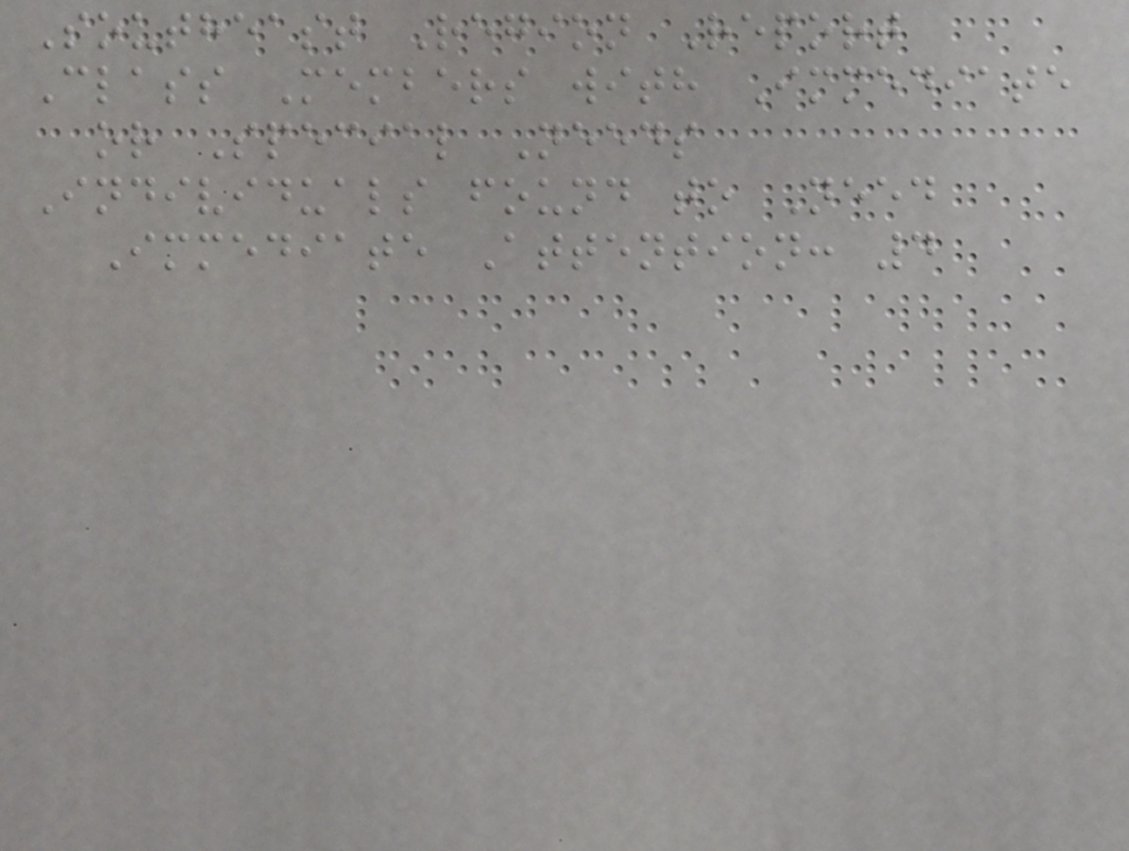Southeast Region Report
Class Members with Immediate
or Special Needs
Individuals found to Need
Immediate Attention: 4
